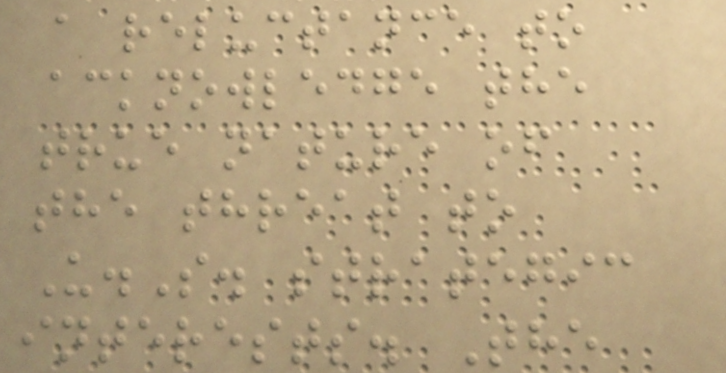a reluctance to
acknowledge the
true nature of
the threat to
U.S. strategic
interests. The
